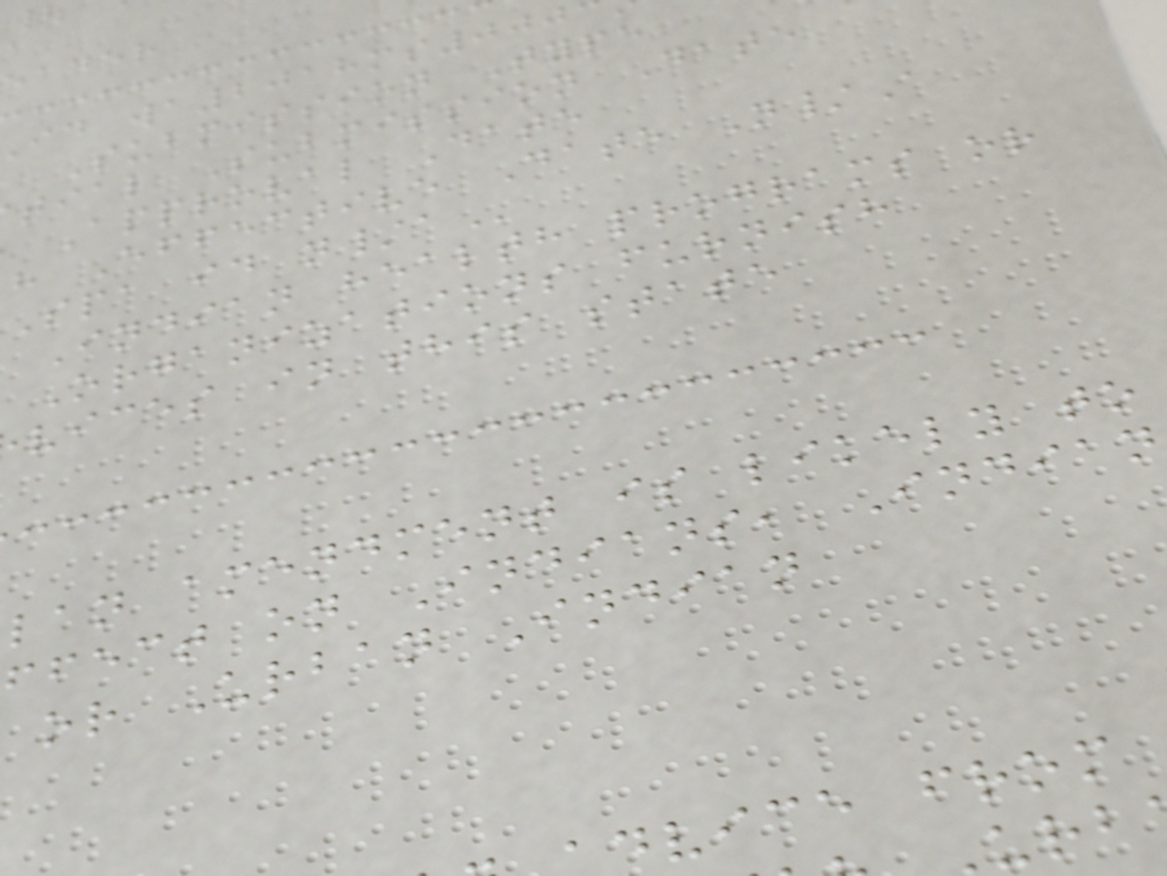eader
Submission Type
tial Submission Date
Approval Date
h Effective Date N/A
Indian health programs or
Organizations furnish
vices in this state
lan amendment is likely to
ffect on Indians, Indian
or Urban Indian
dvice from
